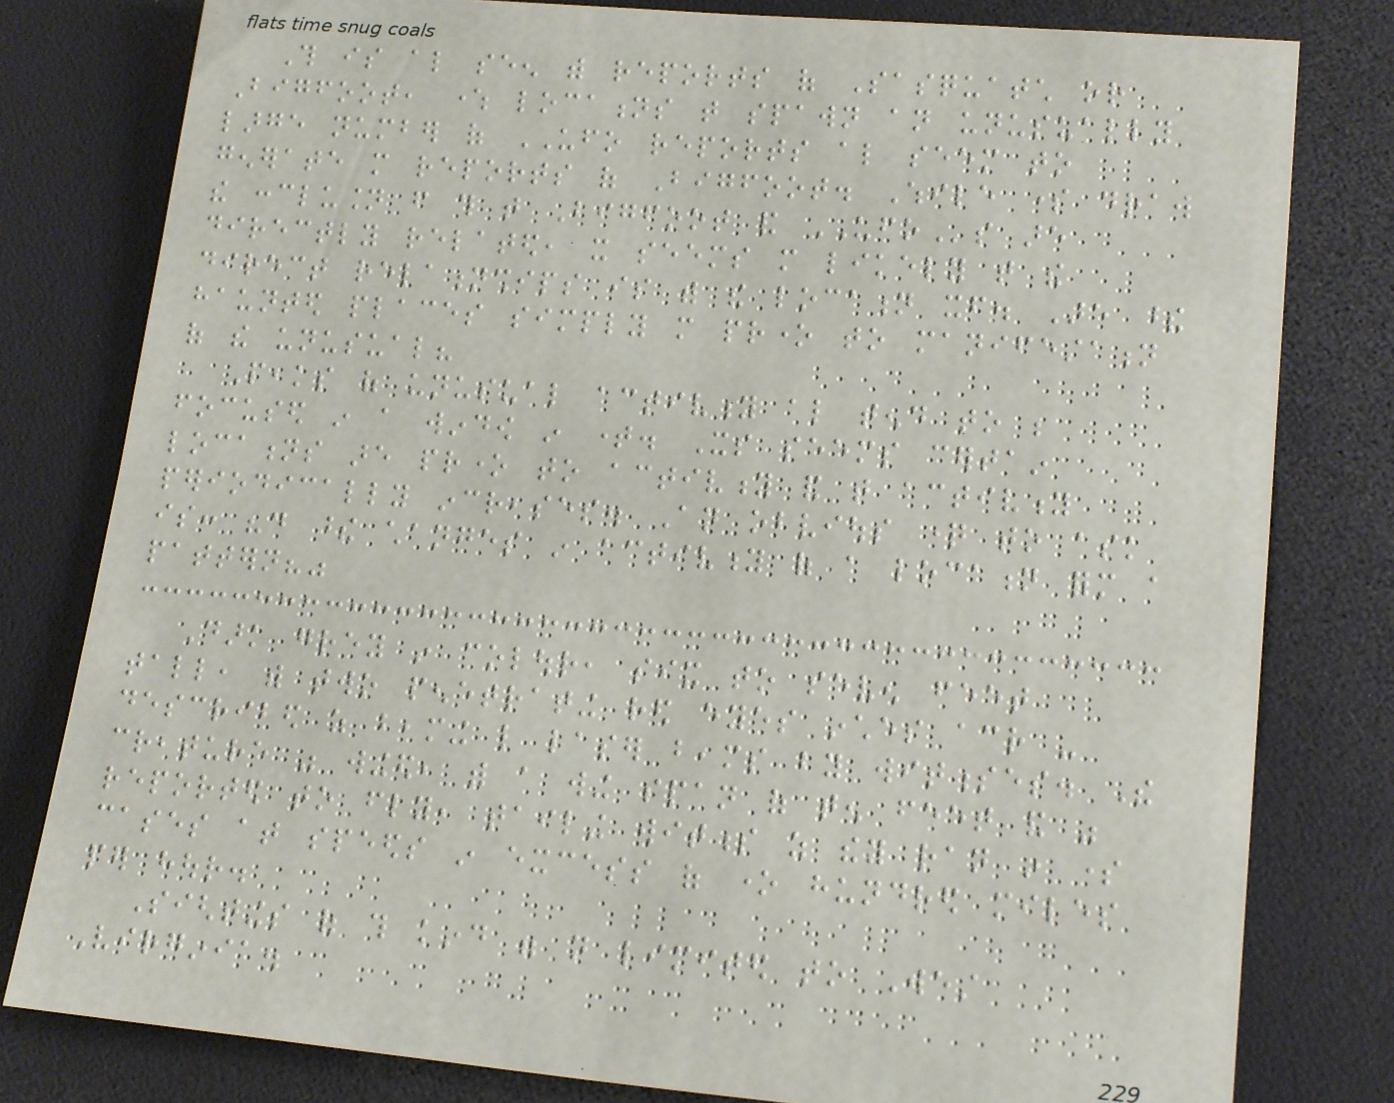This is also seen with reports of Sasquatch or
Bigfoot, where locations that spawn an unusually
large number of UFO reports also seem to
generate more reports of Bigfoot. While some draw
the conclusion from this that Bigfoot and UFOs are
directly related, it seems more likely that the
direct relationships is with the location itself. Are these
haunted places simply more prone to manifestation
of the unusual?
Peaks of unusual activity also tend to be
focused in a window in time. Its seems certain
locations are prone to activity and that activity
periodically increases. An obvious question to ask
is: "do these changes in activity of a location form a
pattern?"
Dark grey in colour, six to seven feet
tall, with two penetrating red eyes inches across -
described as beaming like laser beams by witnesses. The
creature was winged, with a wing span of ten feet and was
reported to fly, tailing witness as they ran in some
cases at speeds in excess of one hundred miles
per hour.
Sightings of this kind were not limited to West
Virginia.
